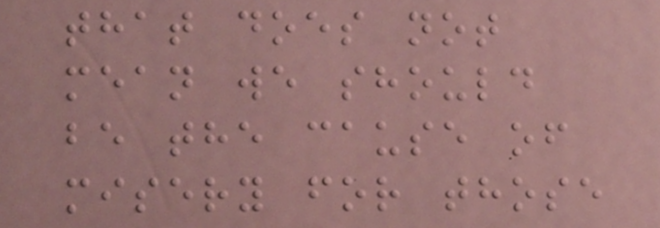that does not
mean we should
be the cause of
misery for those
